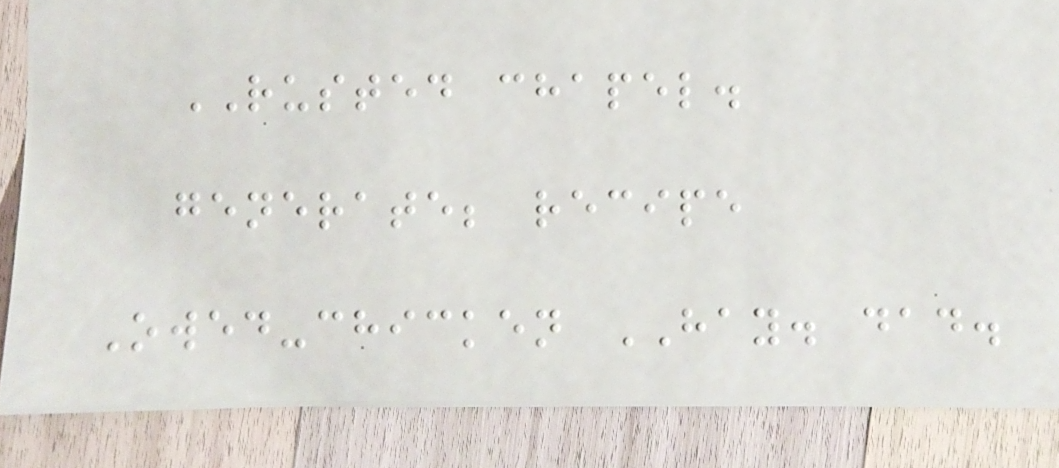RUSTED chapel.
generate; recipe
Owed-chicken HAY. dad.
